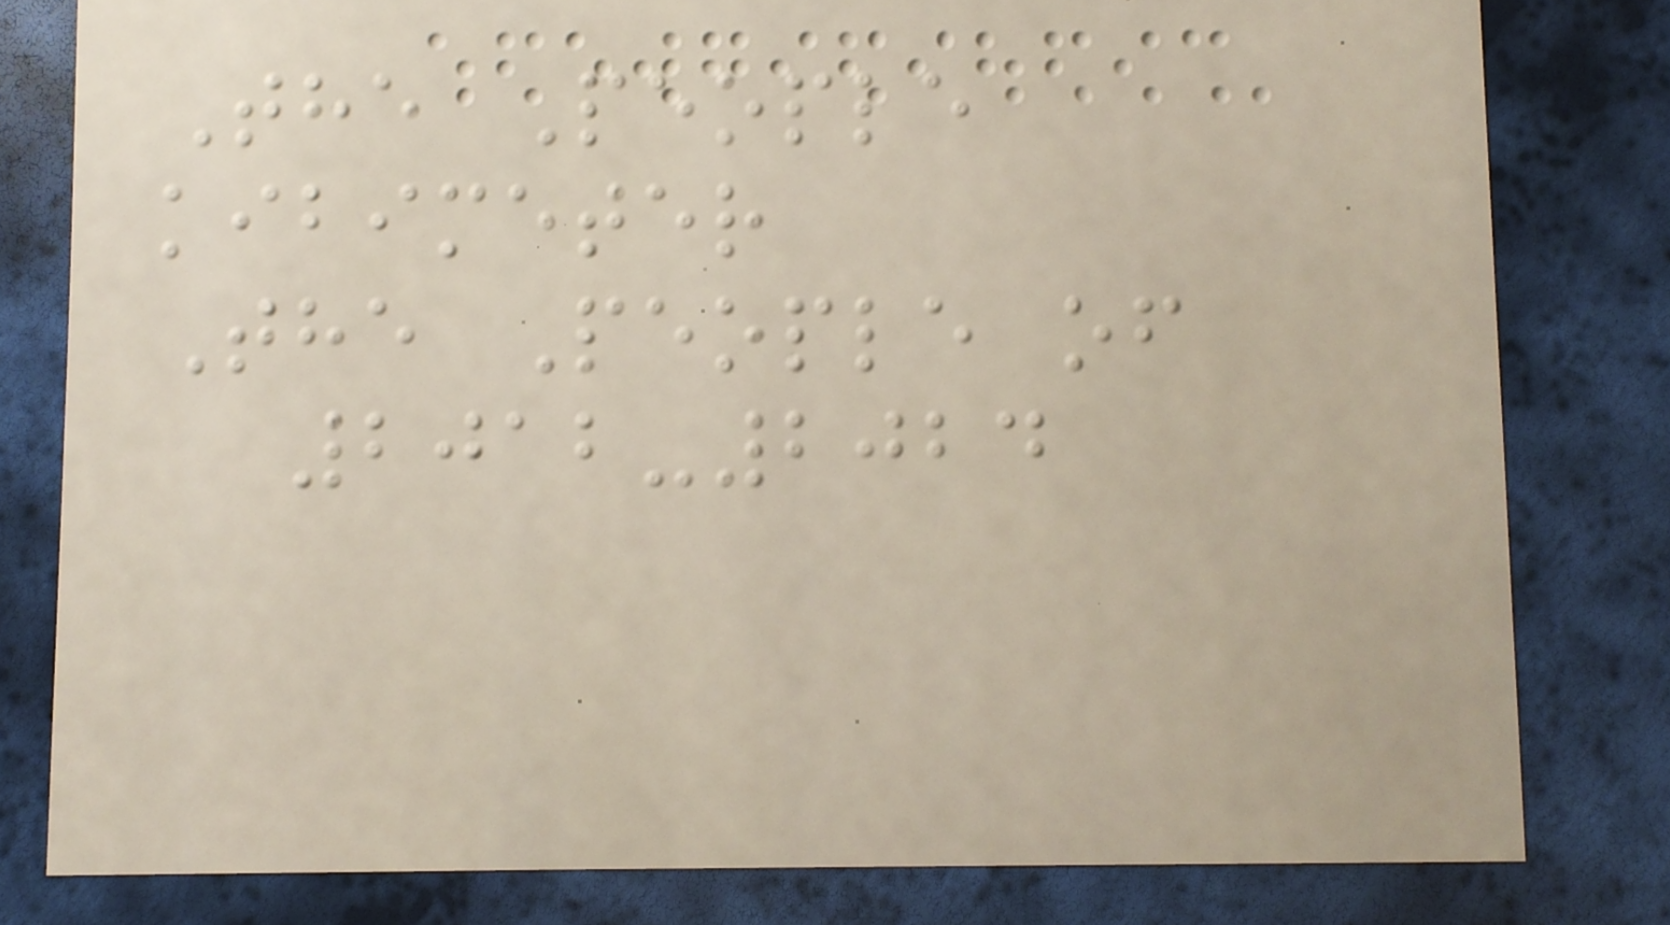The People
kibimeter
The People of
2012-2024
